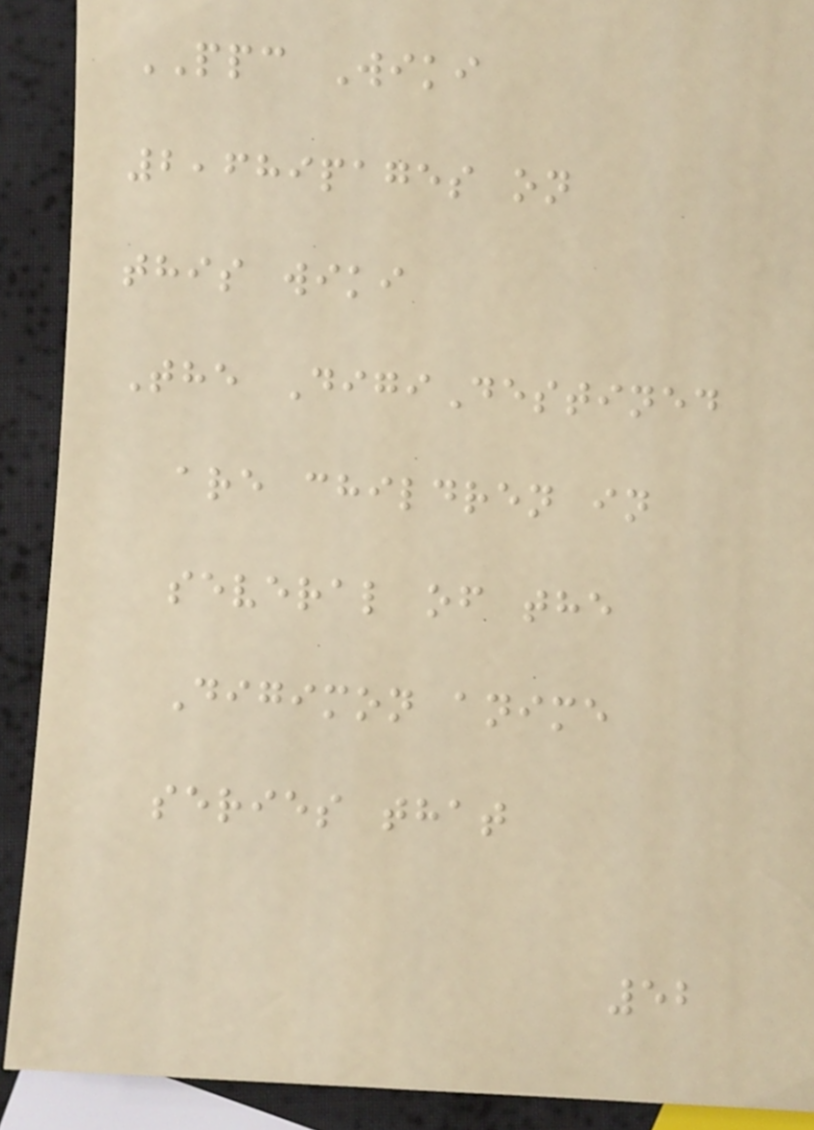PPC Wiki
2,689pages on
this wiki
The DigiDestined
are children in
several of the
Digimon anime
series that
52
